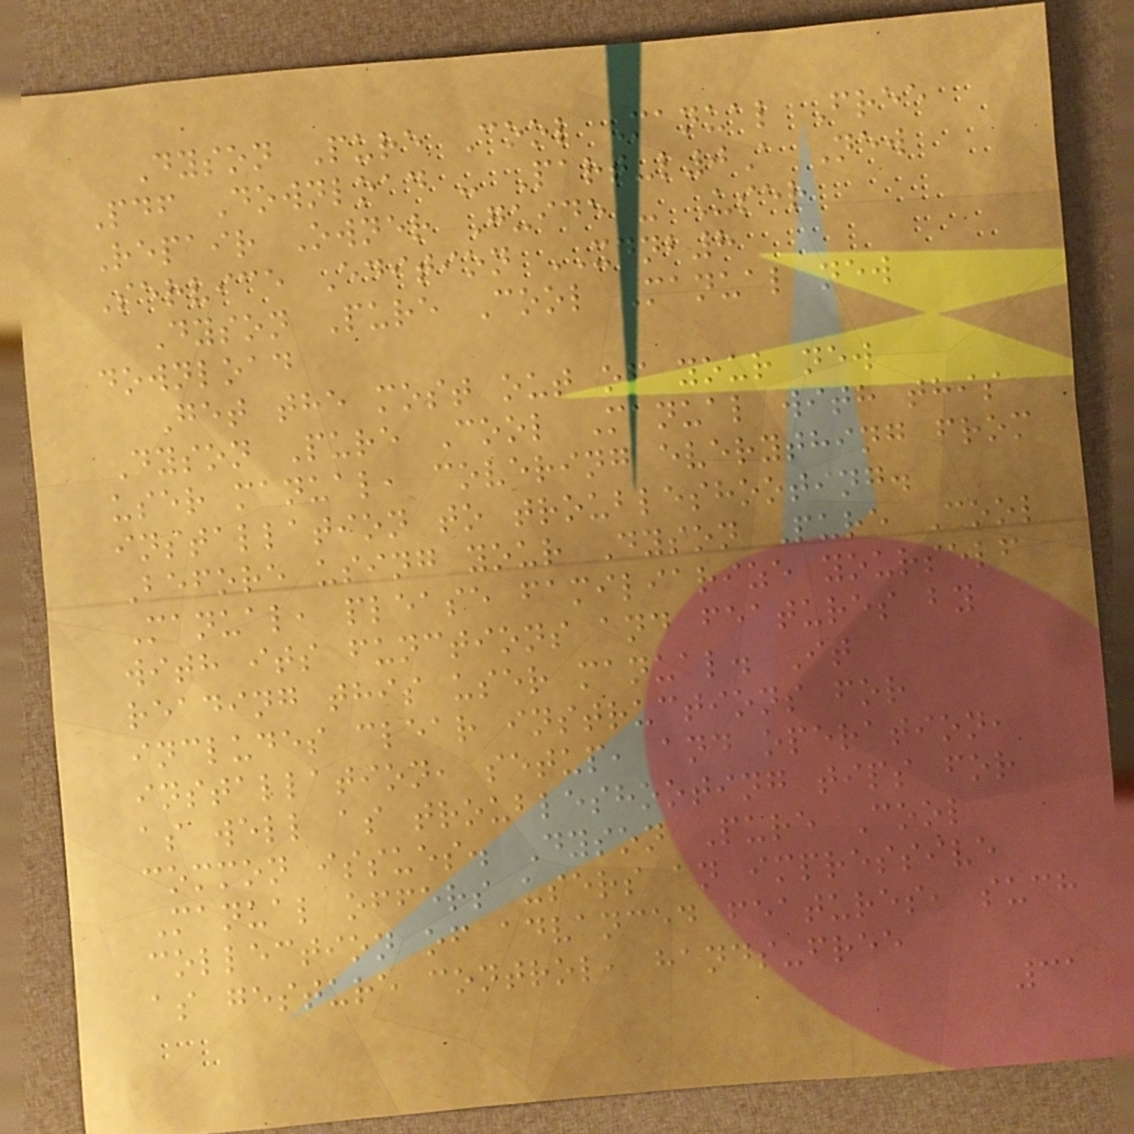Dyson Pure Cool Manual Free
Pdf Download - Part-l0A New
Repair Owner Guide - User
Service Edition XDNB8
Dyson Pure Cool Manual new
download
Get the most out of your new
Dyson Pure Cool Manual with this
user manual, covering everything from
installation to troubleshooting.
Before using your Dyson Pure Cool
Manual, please familiarize yourself
with its functions and features by
reading this user manual. It
includes clear instructions for
installation, setup, and operation,
as well as troubleshooting tips for
common issues. Dyson Pure Cool
Manual offers users an impressive
collection of advanced features, such
as gesture control, hands-free
31
